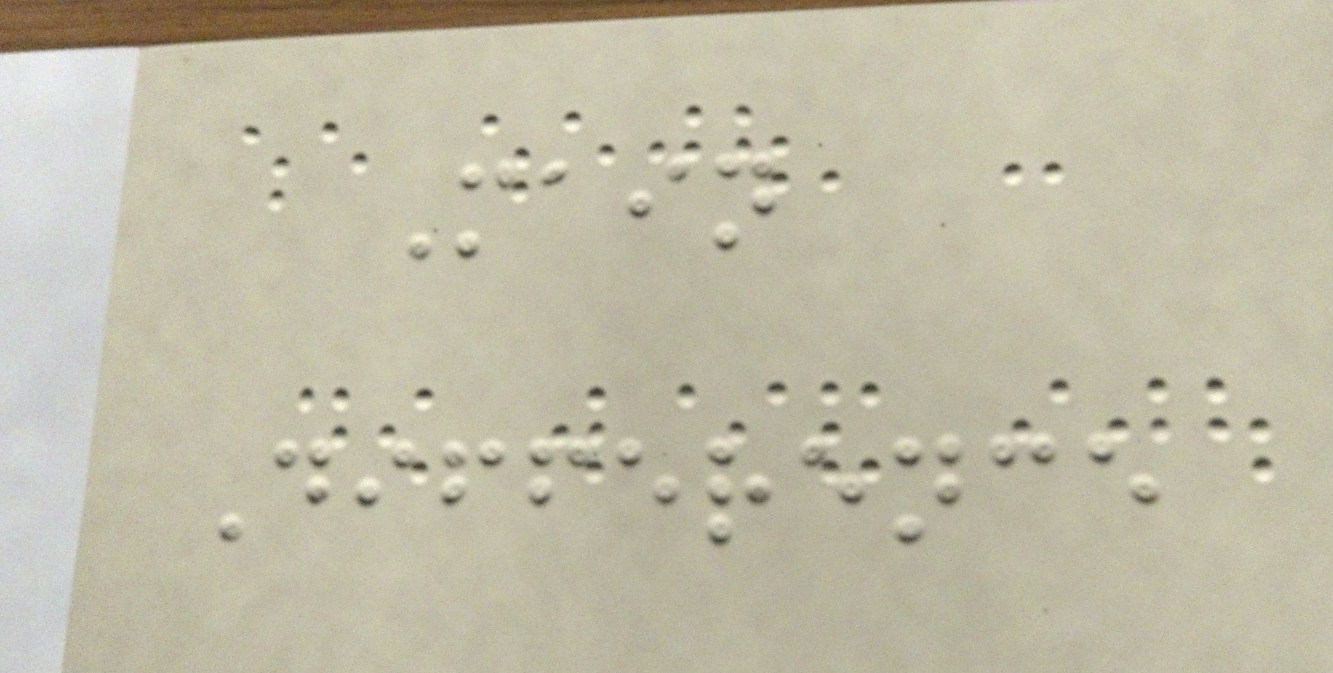Main
Difference
